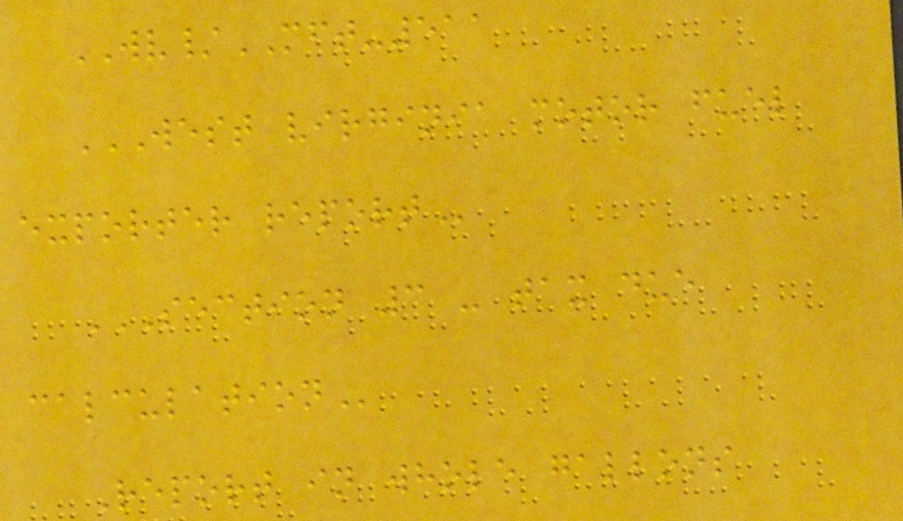WV/MFT-511
WEST VIRGINIA MOTOR FUEL
EXPORTER REPORT
SECTION 3 - TAX DUE
CALCULATION
Report in whole gallons
